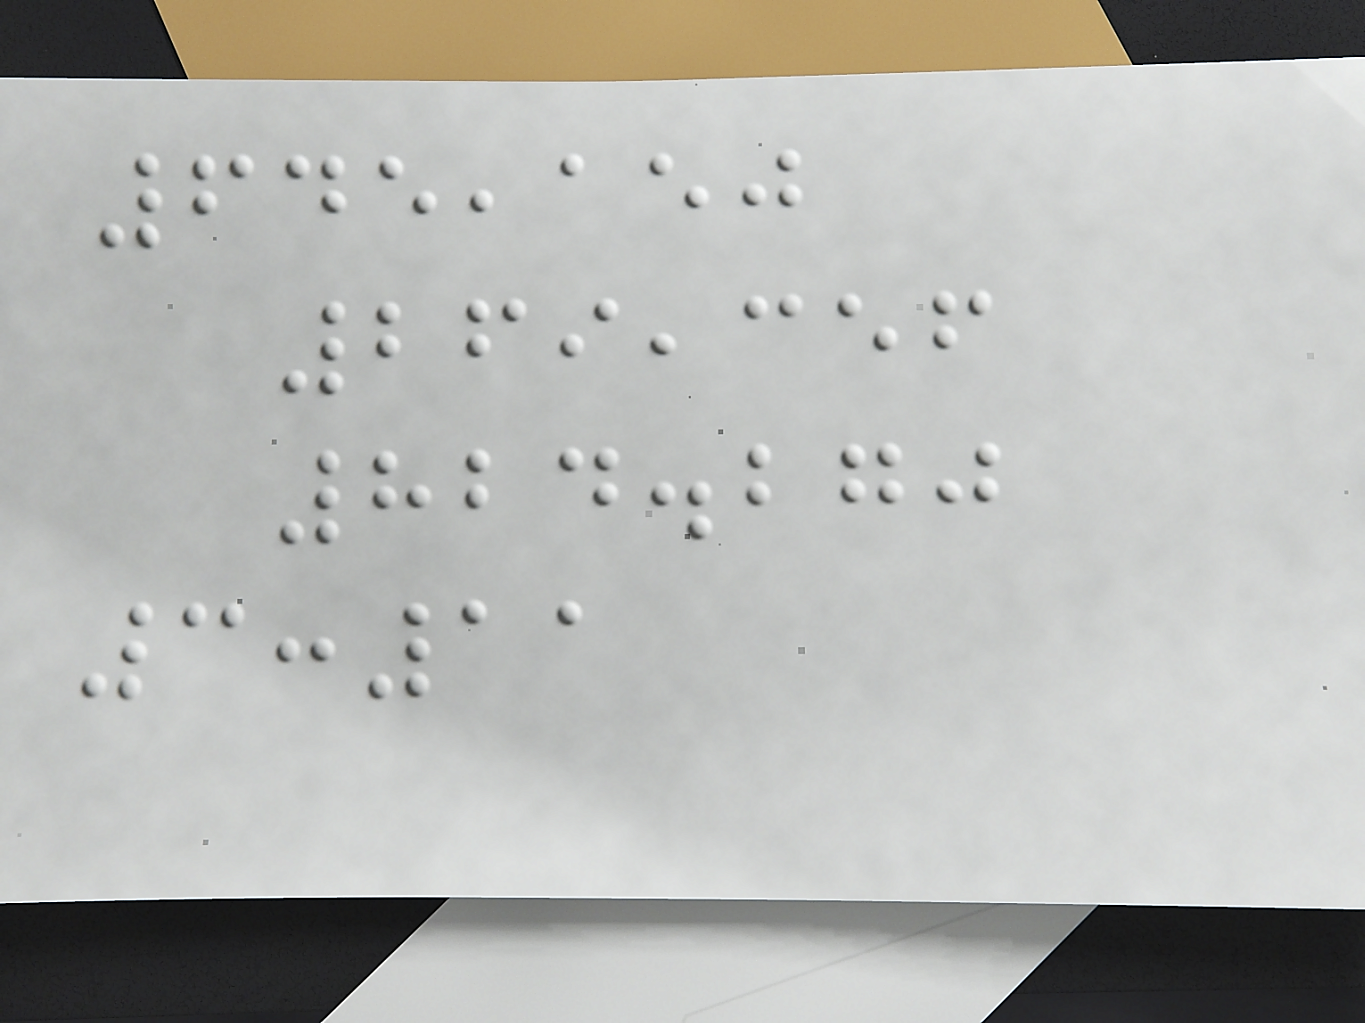645,150
269,356
824.270
3:11
